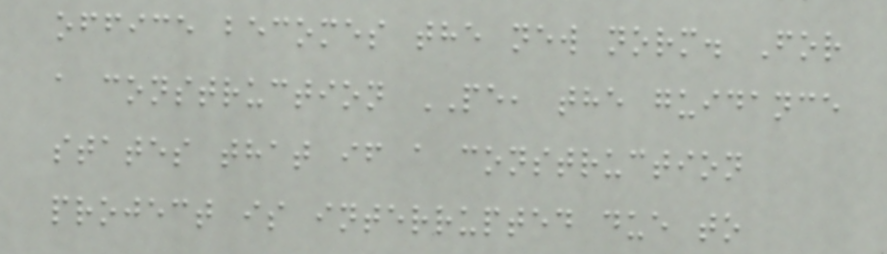office becomes the new norm. For
a construction PE, the guidance
states that if a construction
project is interrupted due to
